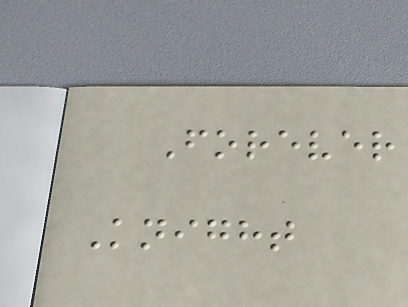Forever
Knight
